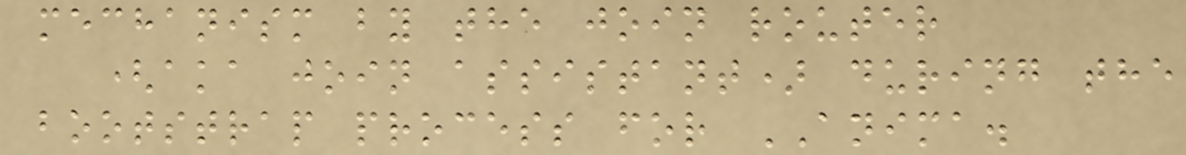mechanism by the join router
(aka join assistant) during the
bootstrap process for ANIMA.
